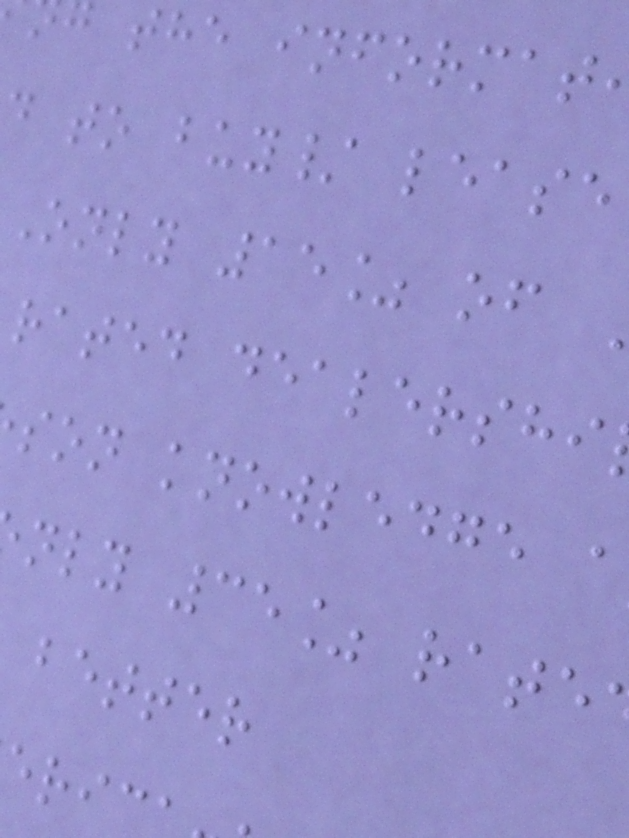the informat
d to buy/ lease
Only 15% of
rated dealershi
son knowledge a
nly 35% rate
better
